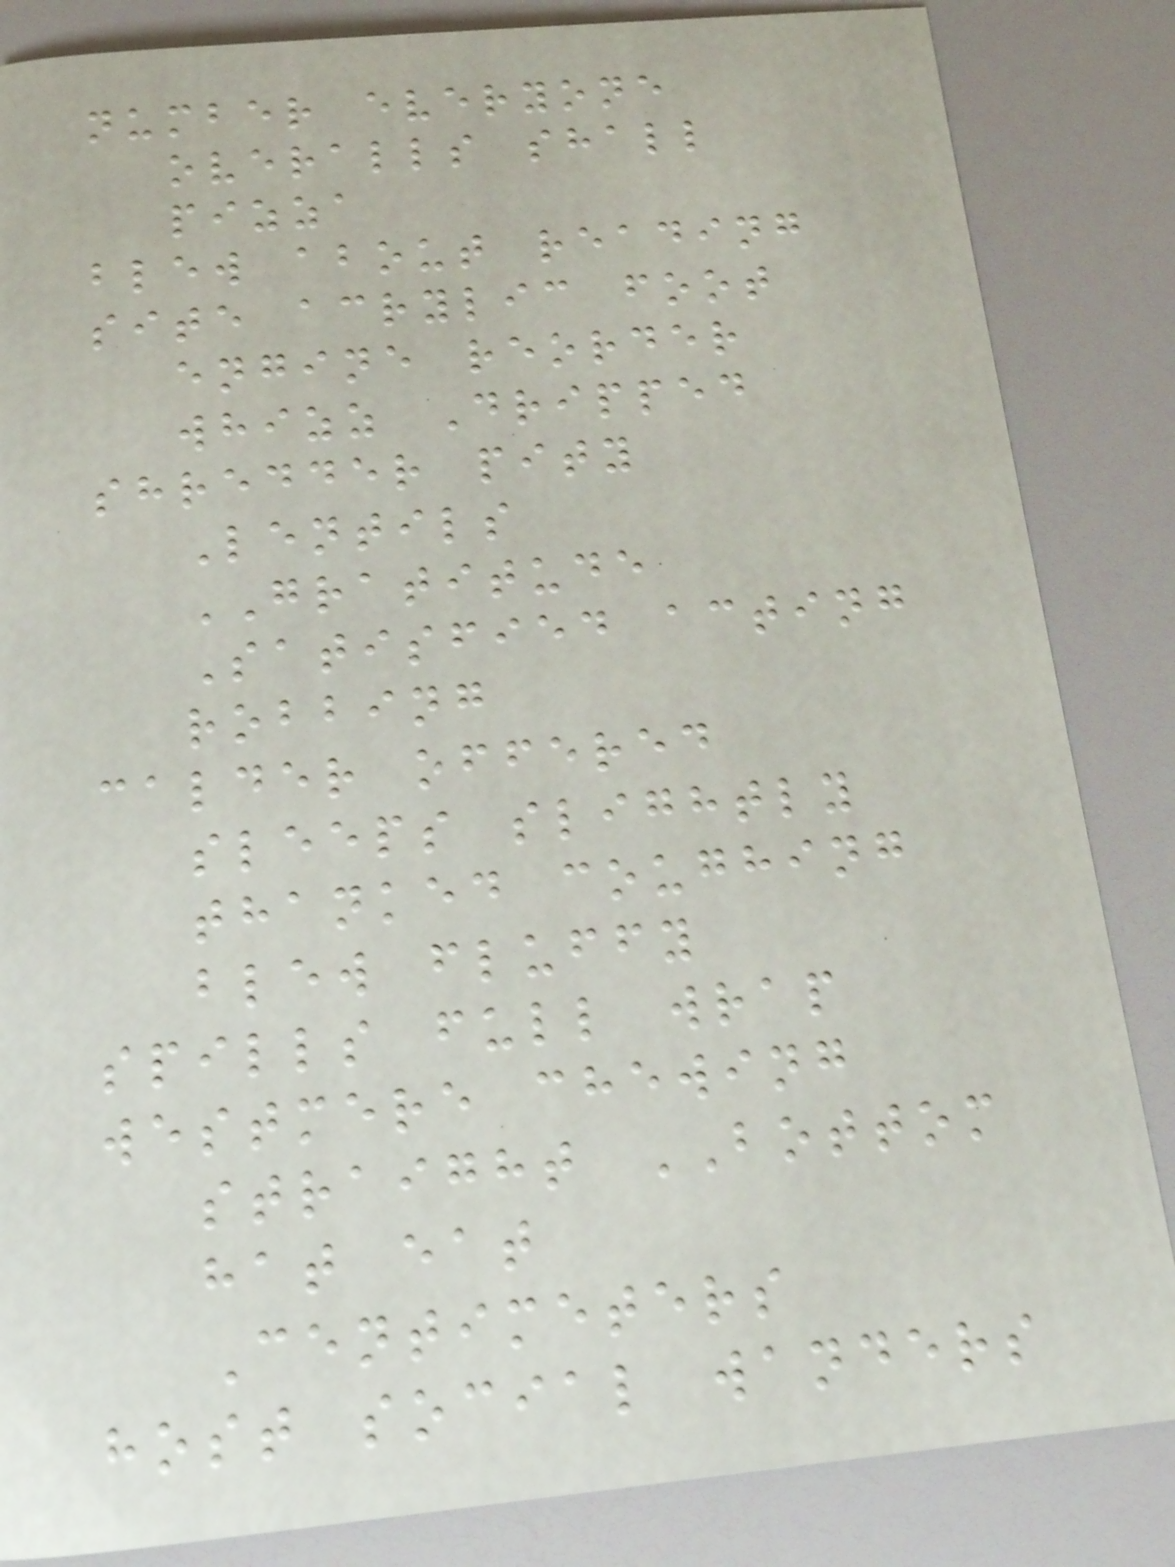number everyone
overalls shall
pizza
blew about reading
site acrylic foot
engine reorder
whizz Dripped
shredder pity
Lentils
GRATITUDE
Satisfied acting
robbing
calder offered
sleeps slightly
thanked coughing
blew fluffy
spills full wrap
westmere chewing
straight BOTTOM
hat eat
Centimeters
host social wanders
